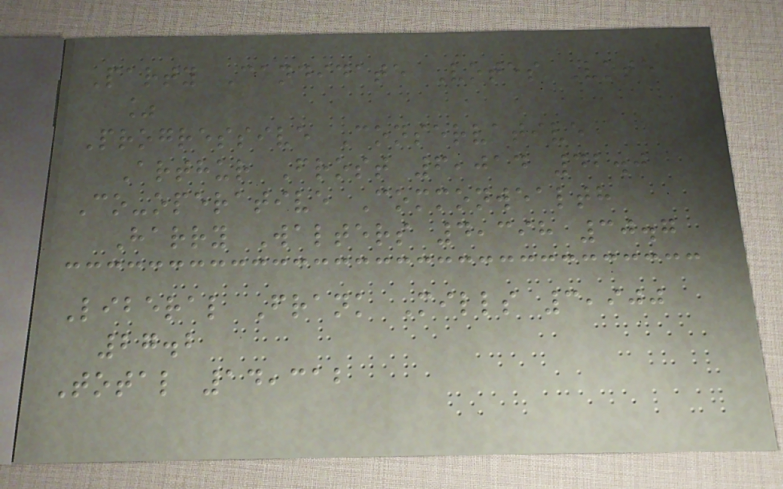Party Candidate Votes Vote
%
Progressive Conservative
Arthur Frost 6,014 42.0
Co-operative Commonwealth
Harry Walters 4,398 30.7
Liberal Frank Mills 3,900
27.2
Total 14,312
